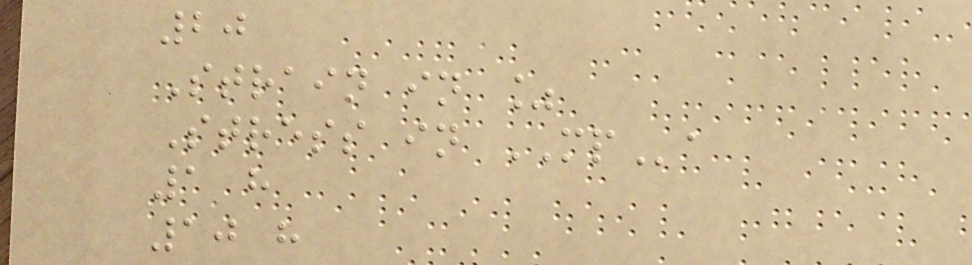20
Strain in %
Stress in MPa
1 h
10 h
